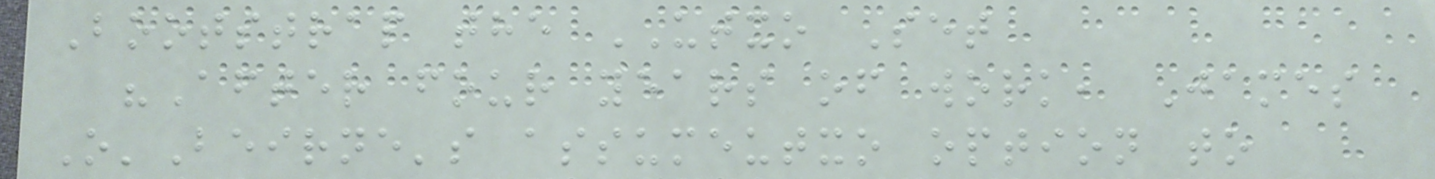Bootstrap the UTXO Set
"After four years of work, James
O'Beirne's assumeutxo option to
